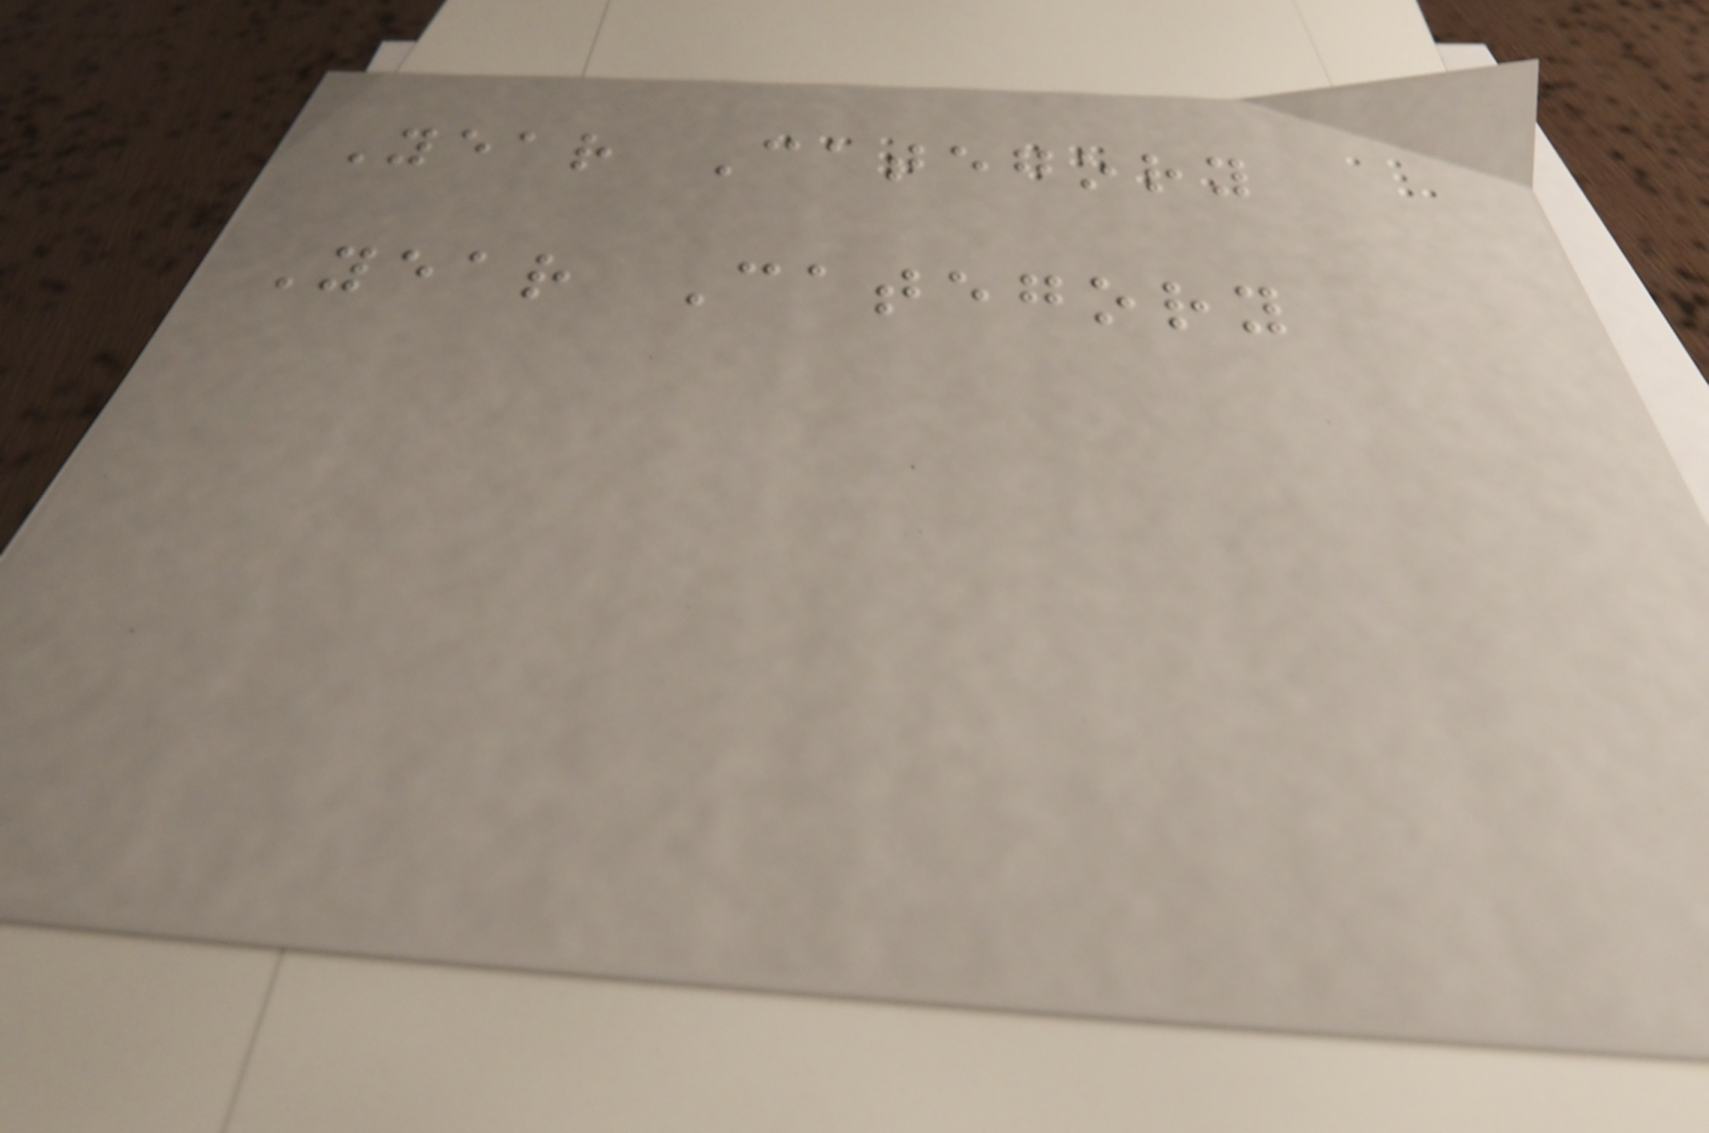Year Category
Year Category
